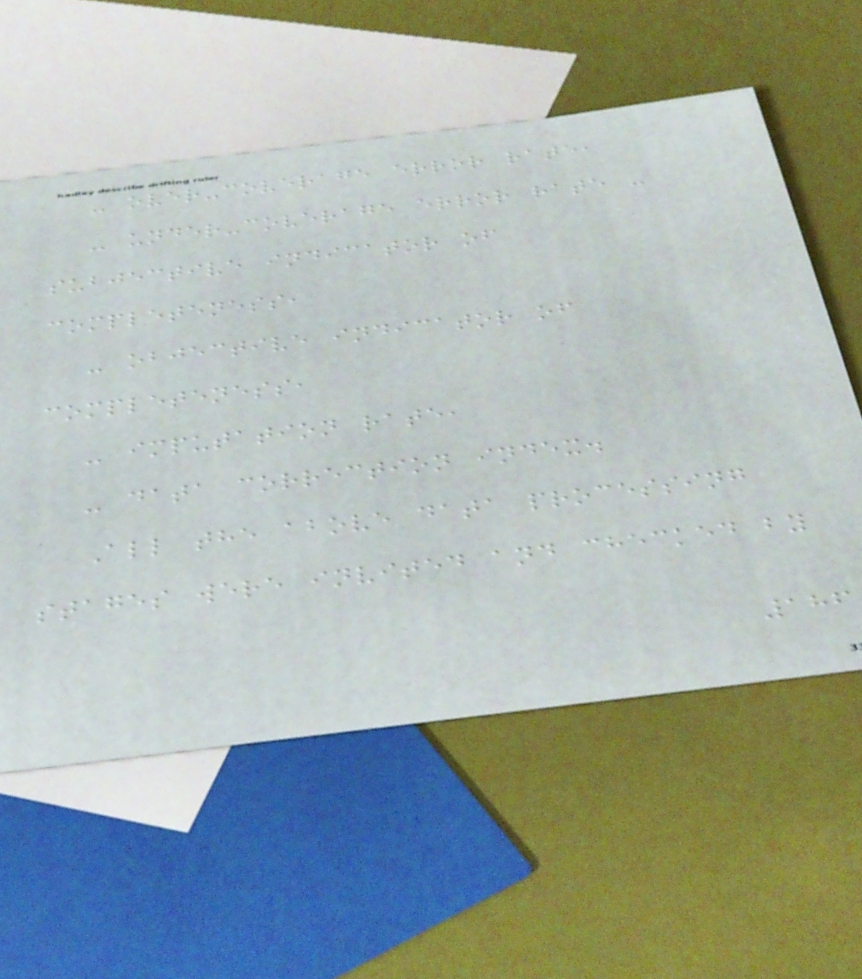- over-coverage error rate,
- under-coverage error rate -
subjective indicator of
completeness,
- objective indicator of
completeness,
- imputation rate,
- data correction index.
All the above data processing
stages were invited and checked by
186
